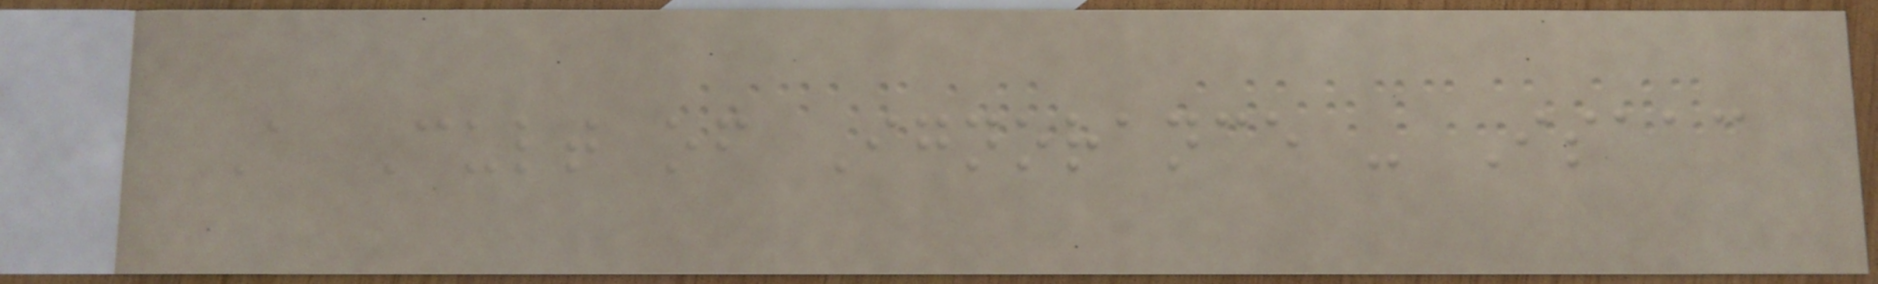A Cult of Ignorance - Isaac
